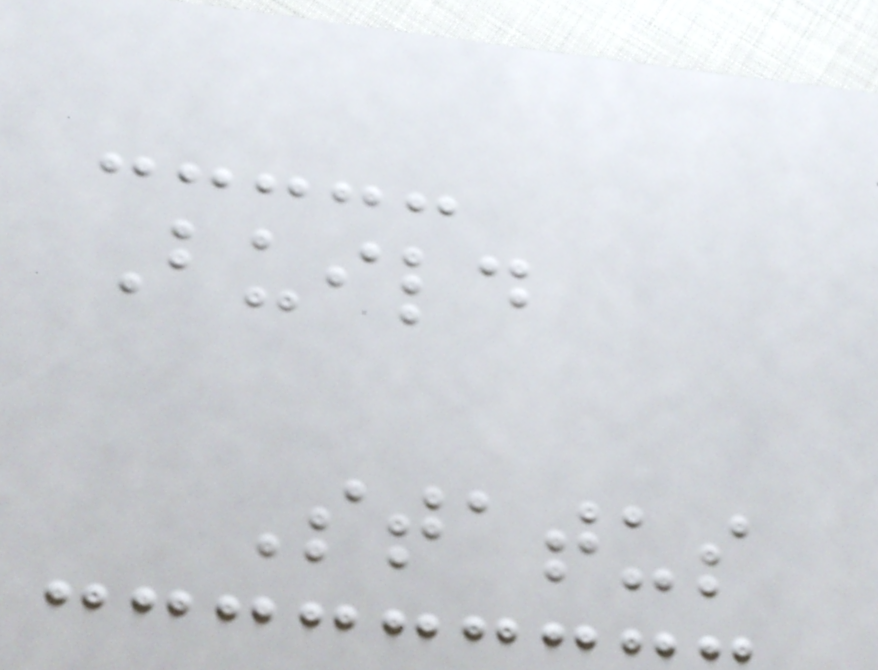Build
Status
